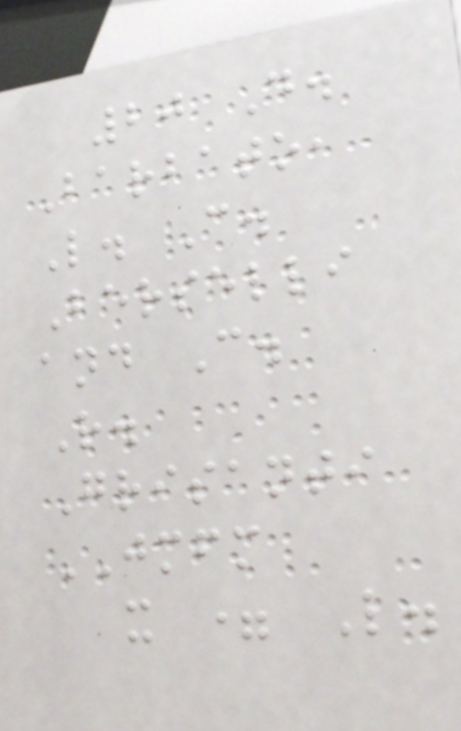20 D.
Barbato,
L. C.
Berselli
and C.
R.
Grisanti
JMFM
x = L.
